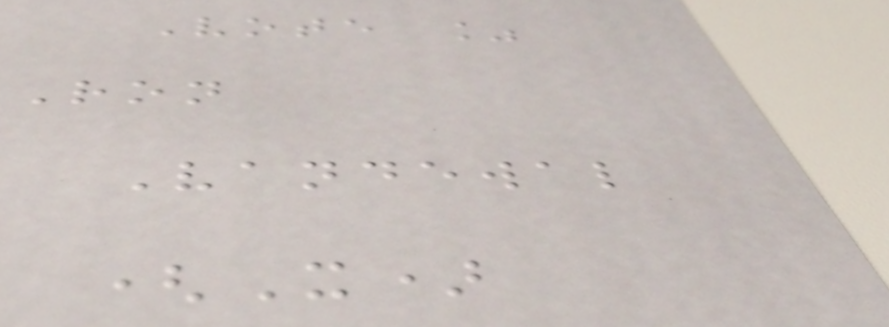Vote %
Ron
Vandewal
(X)
